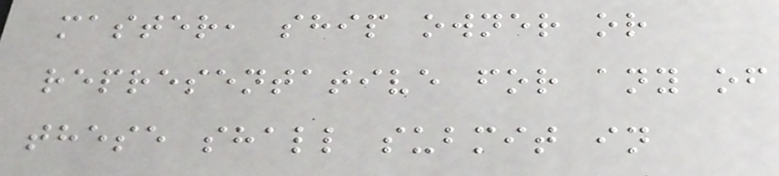master, ship owner or
representative for any of
these shall submit in
